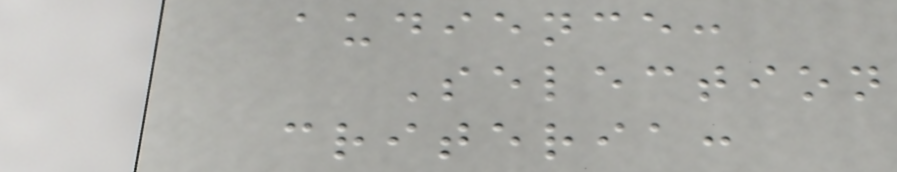audience:
Selection
criteria:
